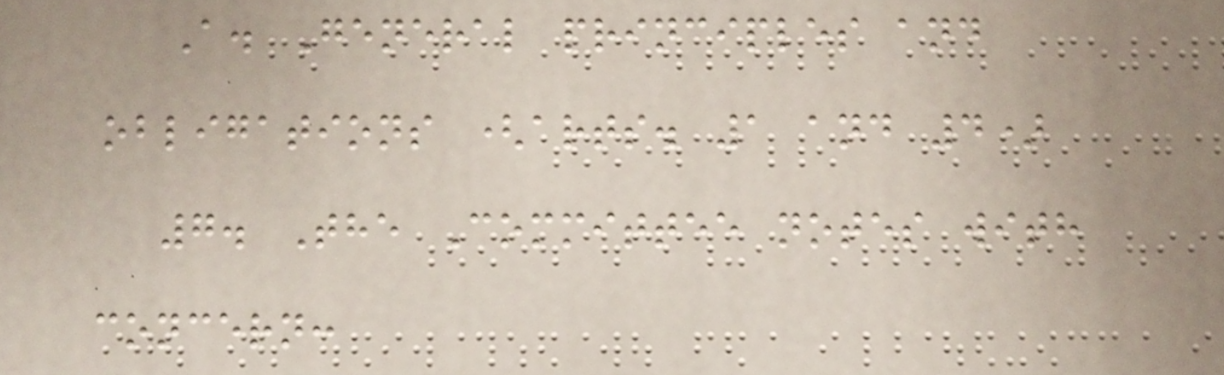A. General principles and
obligations (arts. 1 and 4)
7. The Committee notes with
concern:
